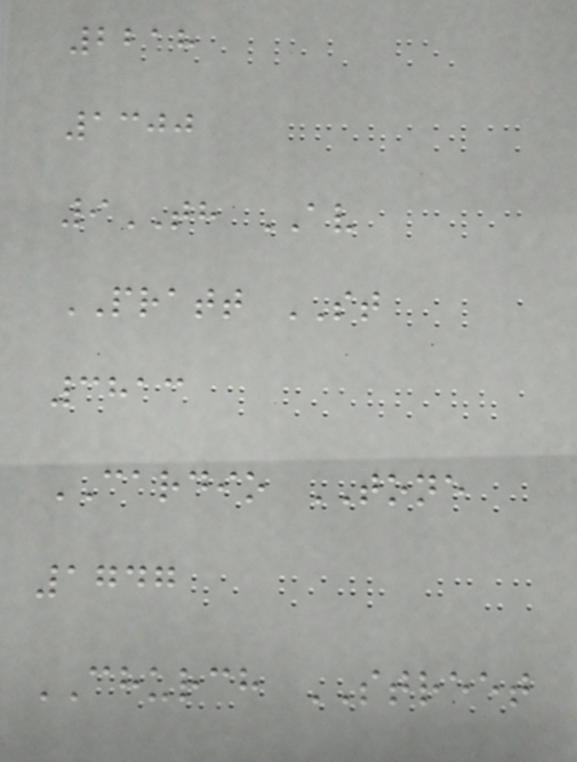2218
1300
9TH AV
PRATT ST
3813
CARDIO TONE
1747
CHURCH STREET
